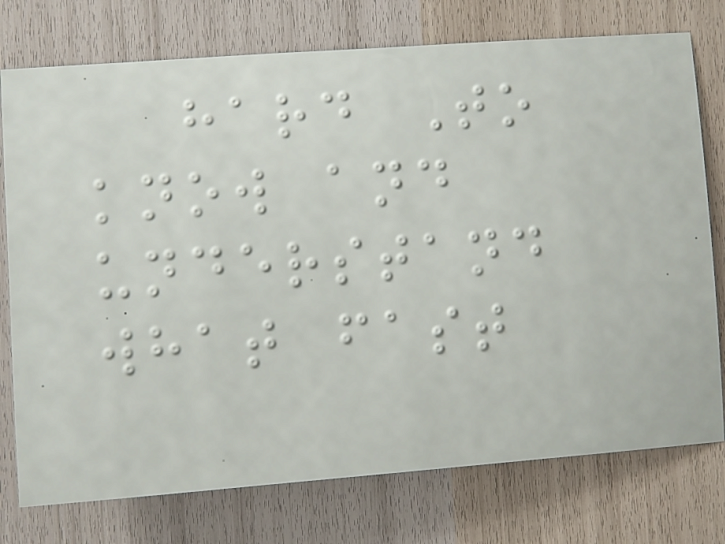hard To
know and
understand
what fast
